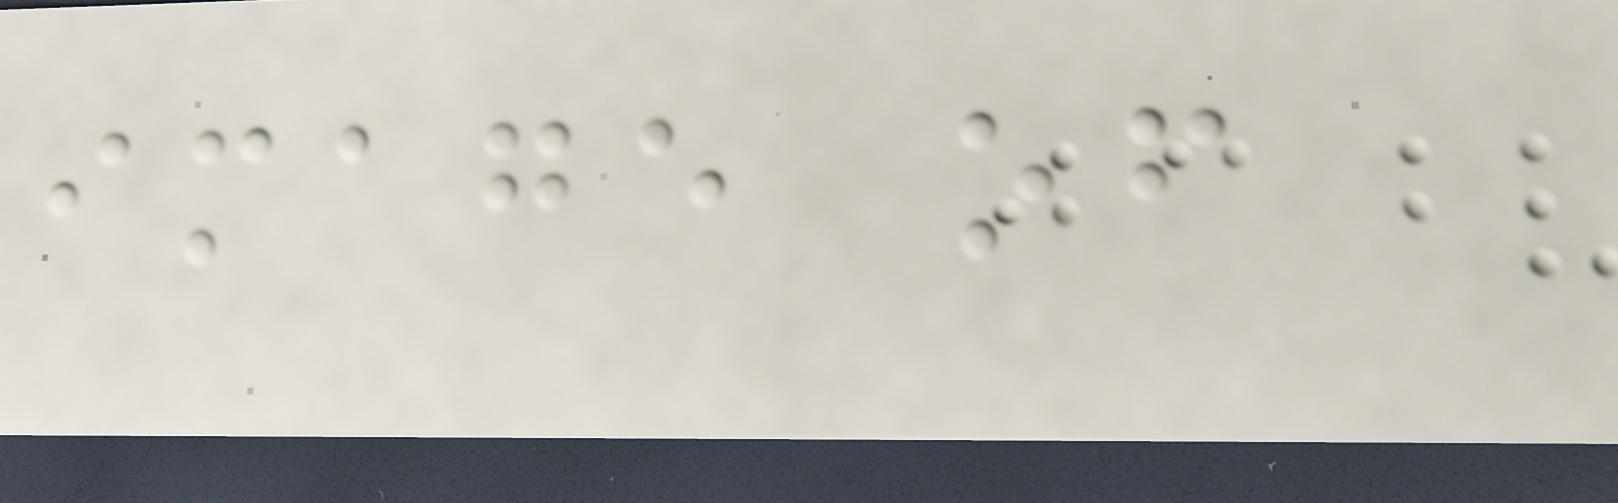image of
